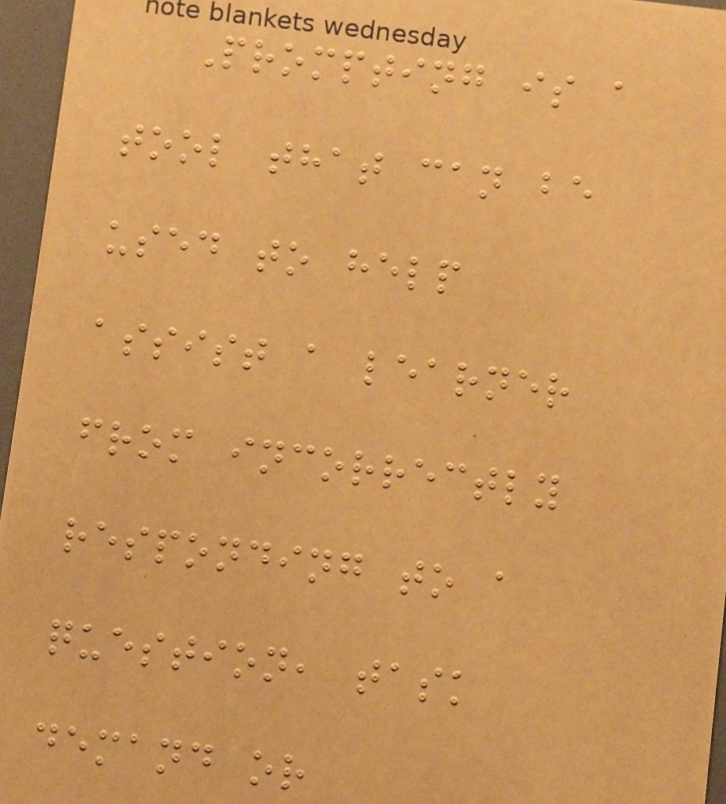Prompting is a
tool that can be
used to help
assist a learner
from incorrectly
responding to a
question, task
demand or
